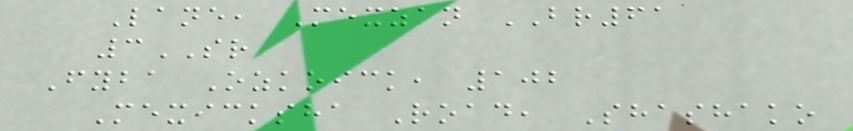Lane, Mexzan BR61
3SR
Fyba Ozkoick, 102
Mexicksha Road, Shashako
